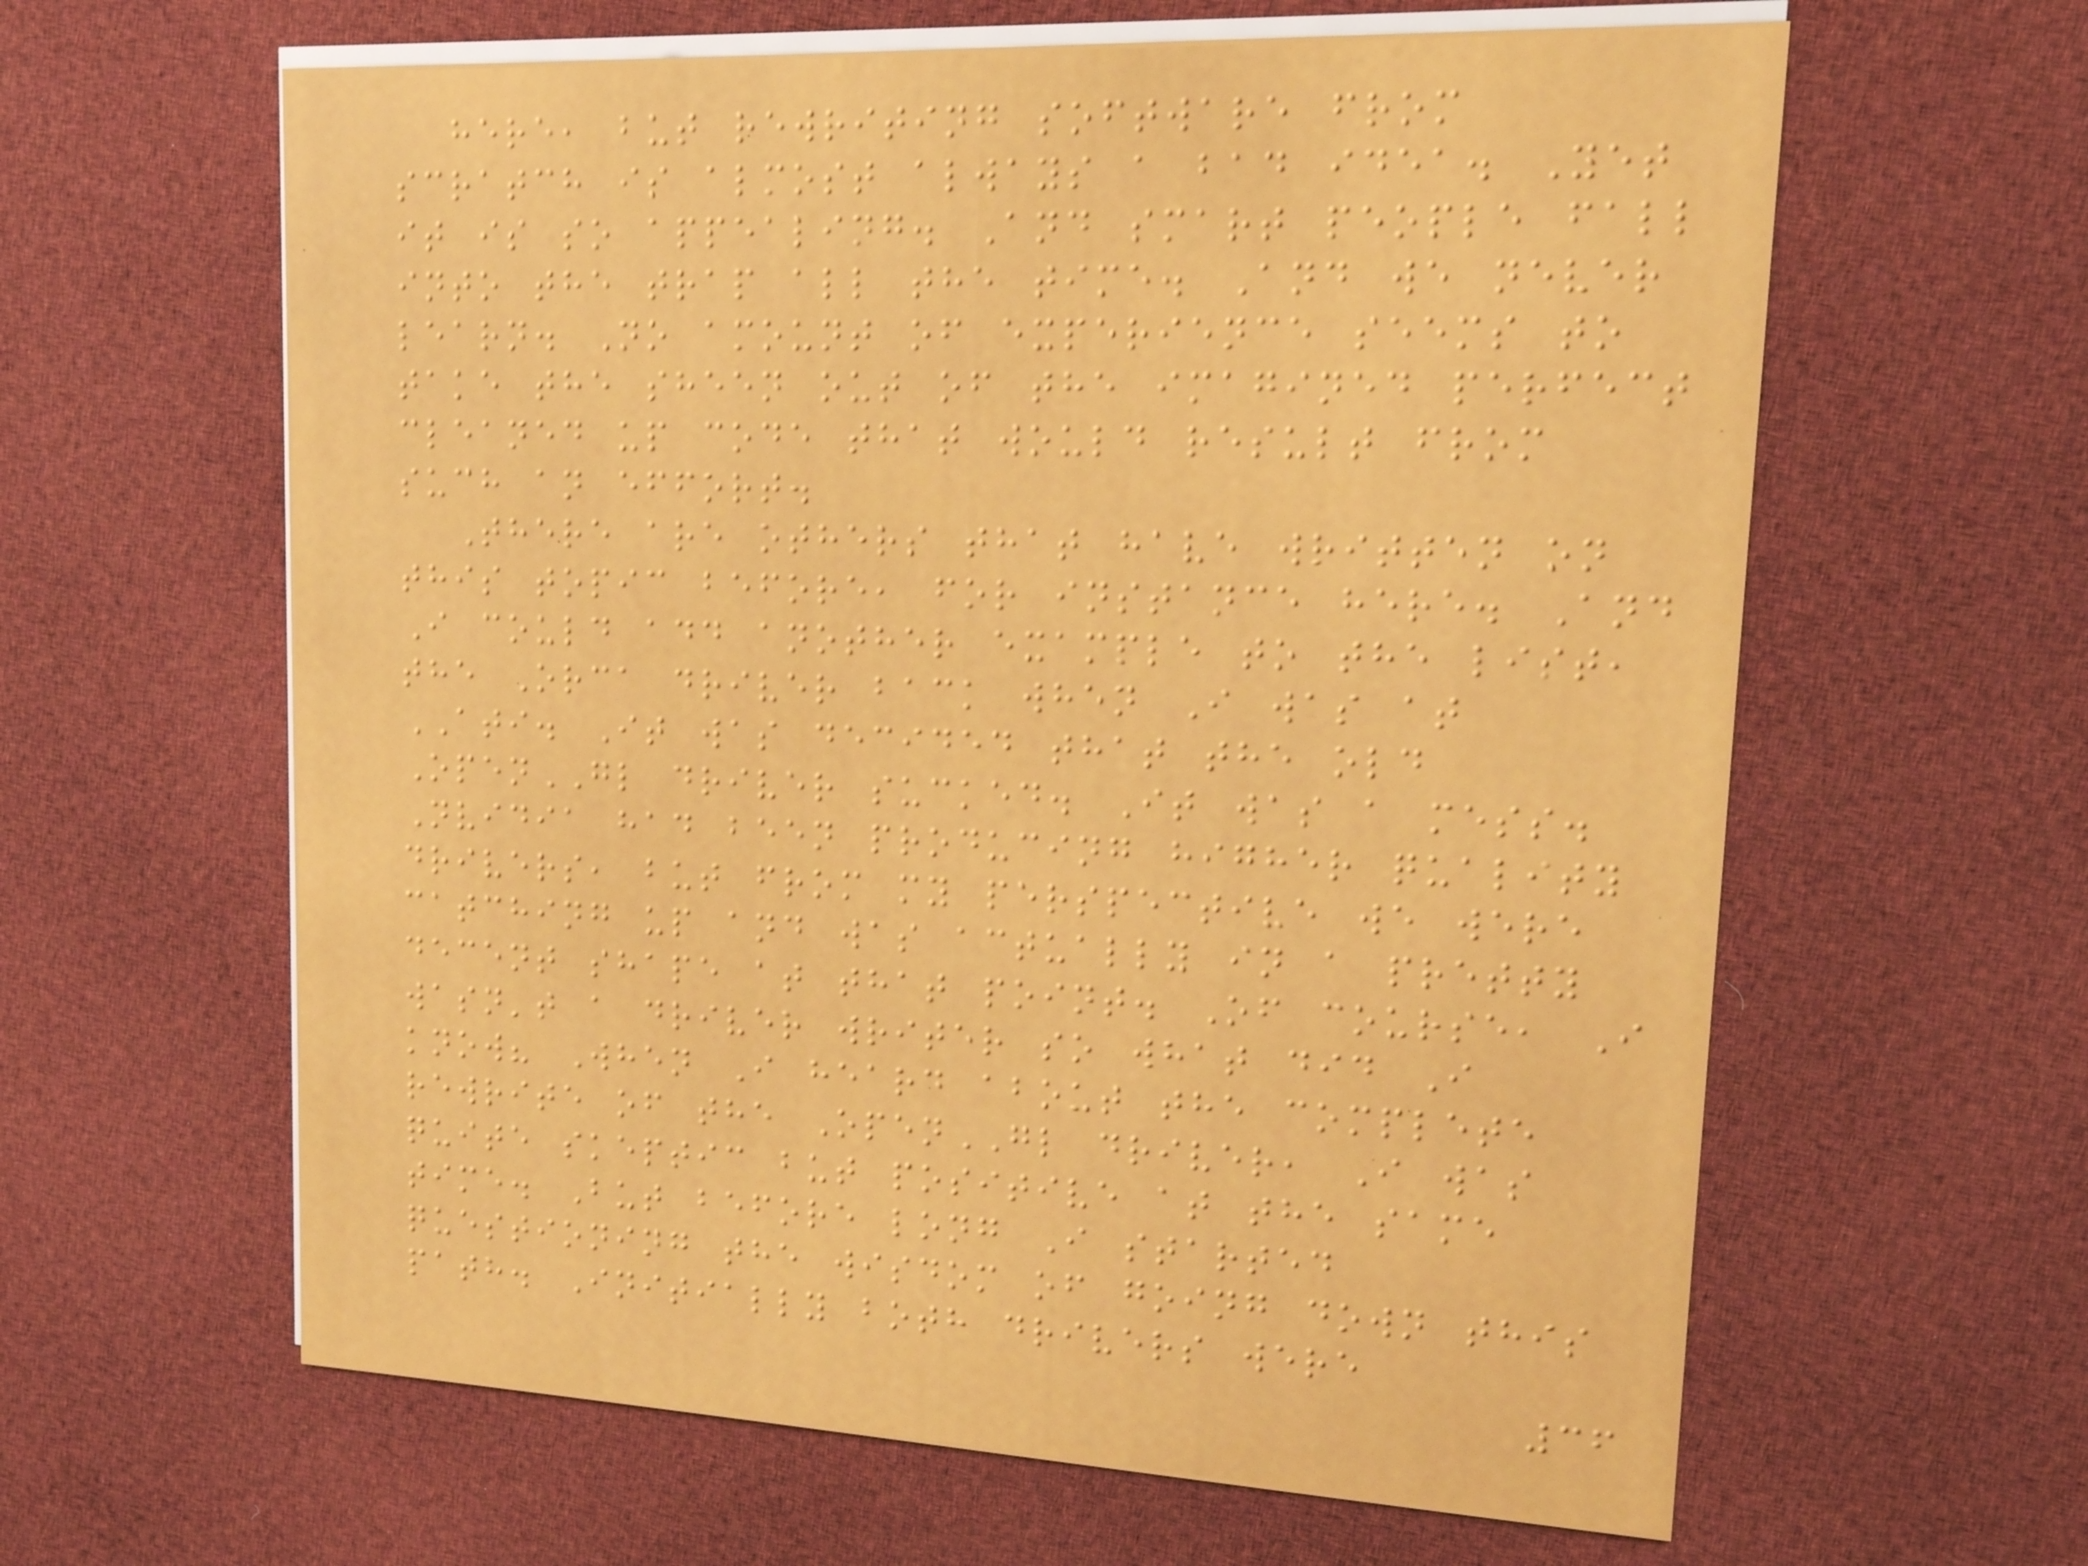here, but rewriting software from
scratch is almost always a bad idea. Yet
it is so appealing. And smart people fall
into the trap all the time. And we never
learn. No amount of experience seems to
take the sheen out of the imagined perfect
cleaned up code that would result from
such an effort.
There are others that have written on
this topic before, for instance here. And
I could add another example to the list,
the Orca driver back when I was at
ATI. It was decided that the old
OpenGL driver sucked. It was a mess.
Nvidia had been producing higher quality
drivers, but from my perspective we were
catching up and was actually in a pretty
decent shape at that point. Of course, I
wasn't a driver writer so what did I
know? When I heard about the complete
rewrite of the OpenGL driver, I was
quite skeptic but positive at the same
time. But before long I started
questioning the wisdom of going down this
path. Initially both drivers were
36
